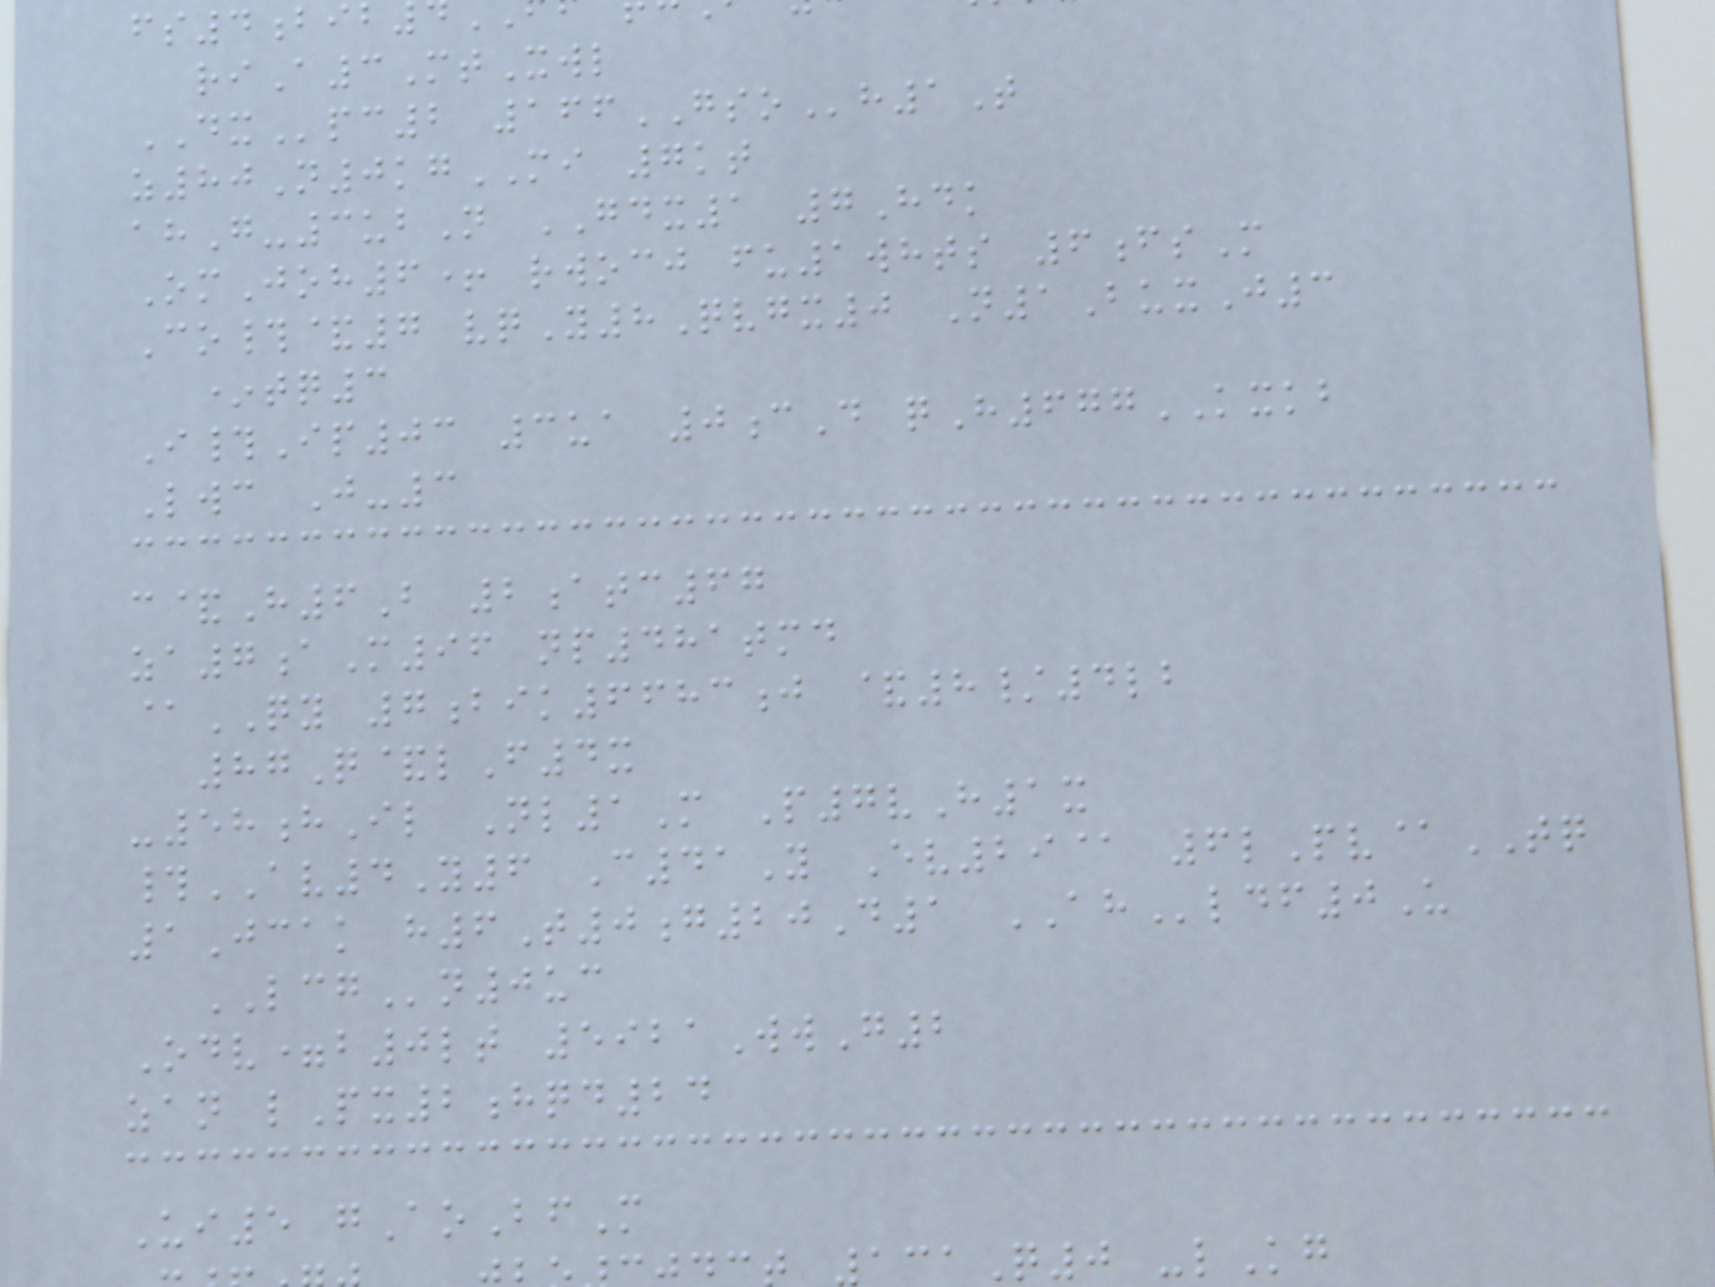riA3MtXwl
DXpc2 166GSOh1T
z80N0kgMI 7kt
ahG-3ubN GDX1 7Hdk
OmJoh6+ rwocj fu1whts 6fsM
Co#&7 vqY8Qvgx0 N1BuxJ3
*tq3
I#Ip03 3ua 0cD qH677KXKB
Lwc J-3
c&H6B 2atc67
za7aM96 np481tmd
@QY 7bik6683j &8/4lb
87Q&lF4x
-58hIl Nl1M P7vH1x
#AV4Y6 C41Y Ev29@ 6lPv@TQ
1Jcak h6T0g20D1 AHldf0U
LCGn0uc
Odv=b0lt 5921WwG2
zan lPx2hqd24
Ui5 gAoBfM
Q0 -lKg
